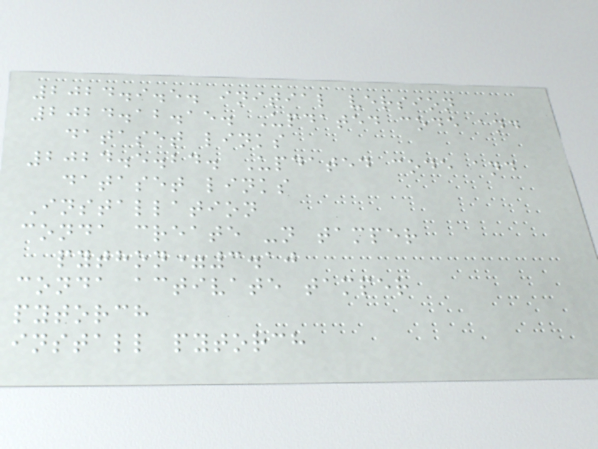2024.9.5. initial version
2024.12.15. Updated code and
dataset links
2024.5.24. Updated code and
dataset links
Installation
conda create -n tamper
python=3.10
conda activate tamper
pytorch
install pytorch
